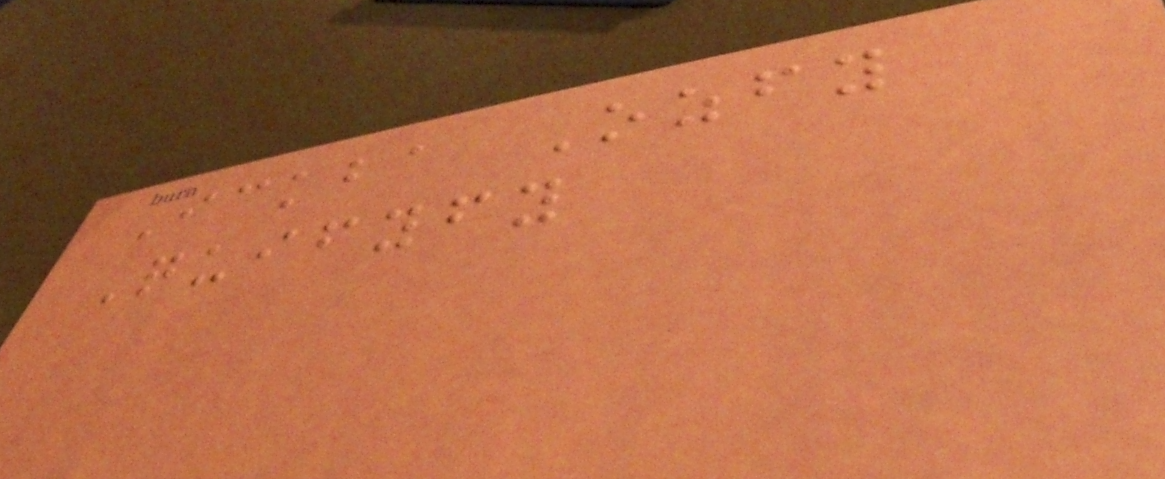Ickba Ozfy
Quifyfy
